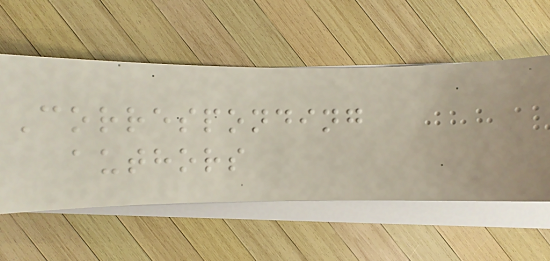Corresponding
authors
